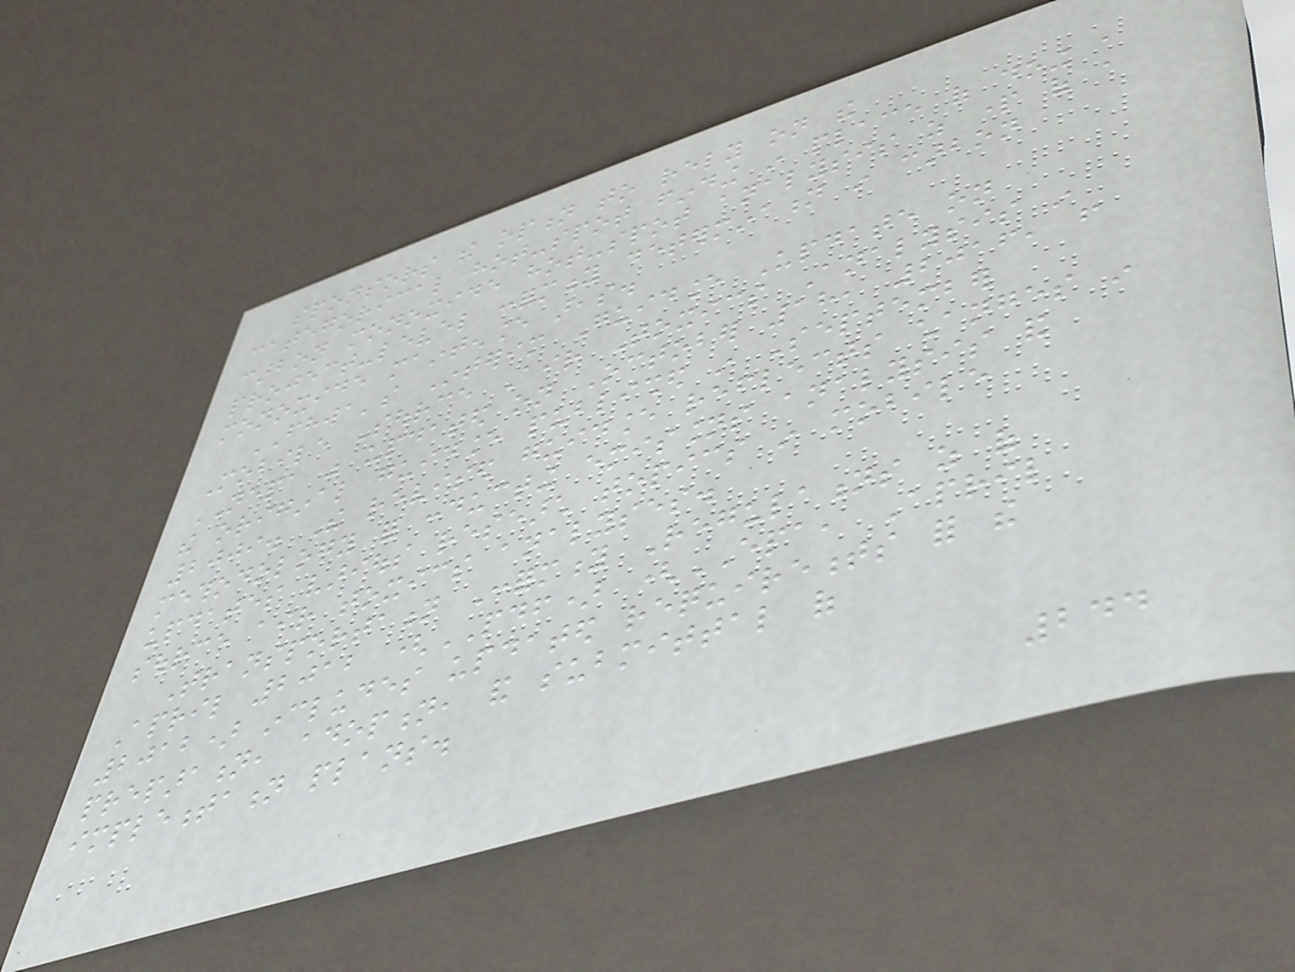sponsors the option to rely on the
categorical hot-spot finding in place of doing a
carbon monoxide hot-spot analysis as part of a
project-level conformity determination in carbon
monoxide maintenance areas.
FHWA's Interim Guidance Update on
Mobile Source Air Toxics Analysis in
NEPA was updated on October 18, 2016, from
the original guidance published in September
2009. The revised guidance reflects changes in
methodology for conducting emissions analysis and
updates various research topics in mobile
source air toxics analyses.
Transportation Conformity Regulations as of
April 2012 (PDF) (EPA, April
2012) includes updated requirements for the
preparation, adoption, and submittal of
implementation plans.
244
